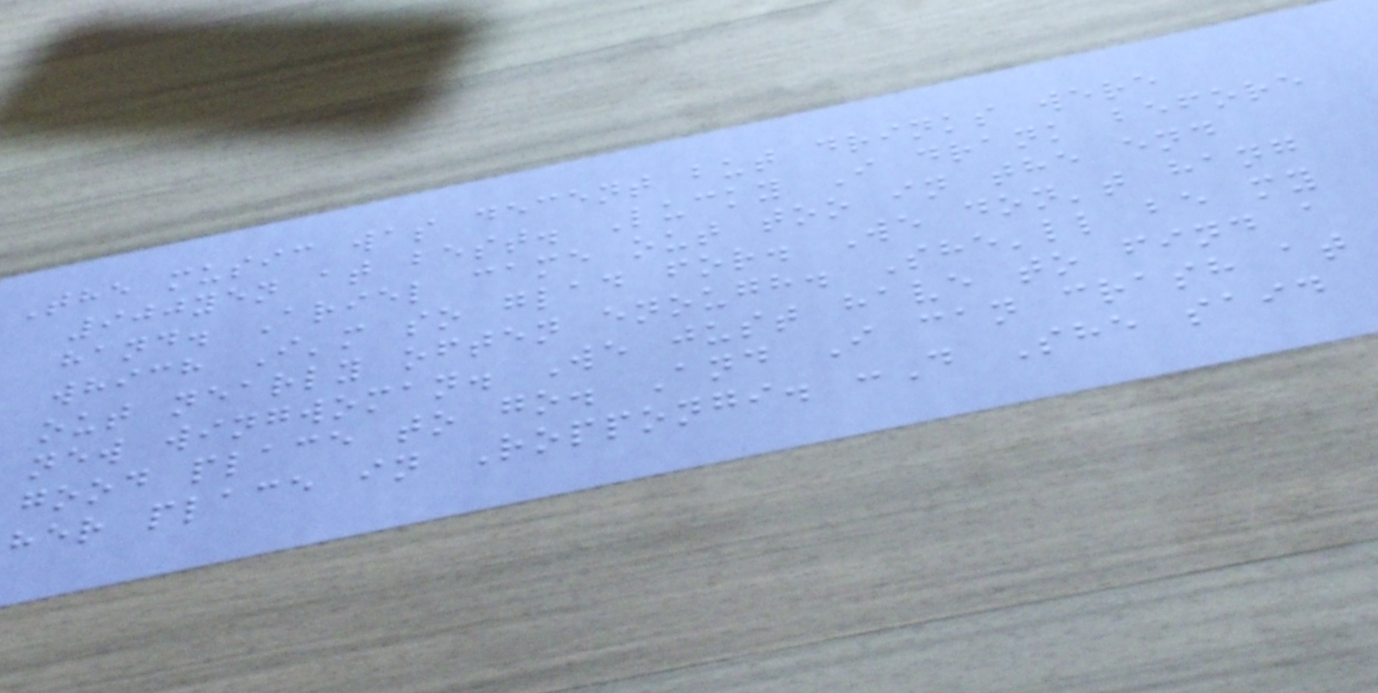The music was decent but drinks were
900yen at best. Lucky I drank before
hand. Ariel came out too in the end
which I'm so glad for. We don't hang
out nearly often enough. She'll be my
new wingwoman. We just have to find a
good place to go. And I can crash at
her place in Roppongi. :D She said
